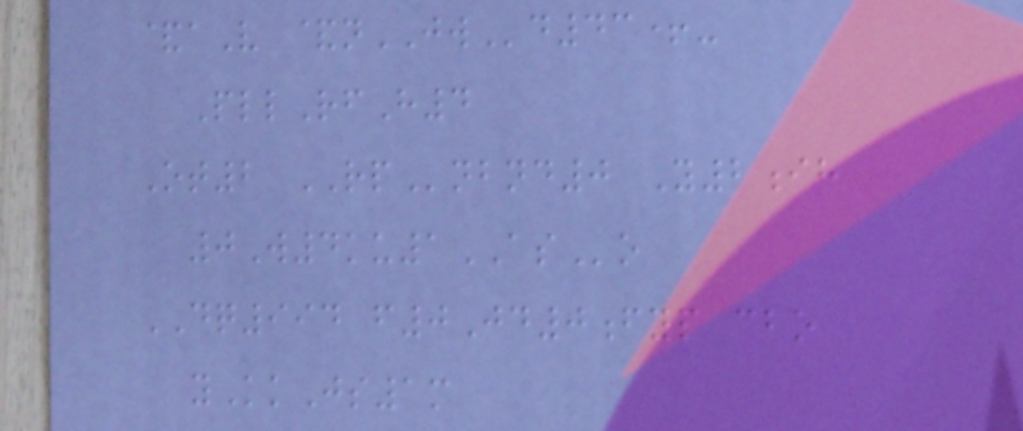&aV &nJWd43+-
PllRfH4
Ot2 RPnbnd0 Y2ih
0W4ku1ASo
DQ994 f0Jd0fyp cbo
yKkJs1m
